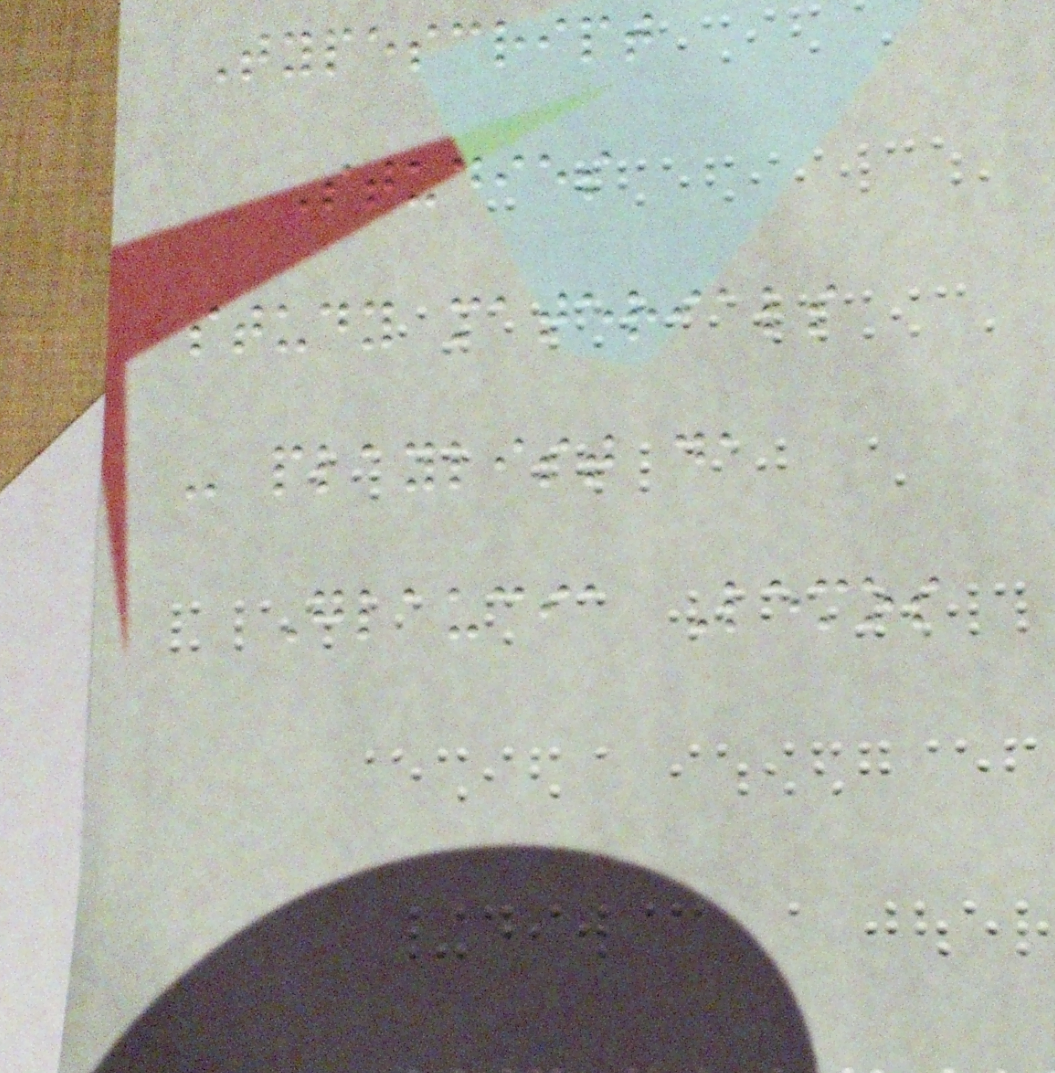Typescript
Studies
study materials
- playlist da
Glaucia Lemos
